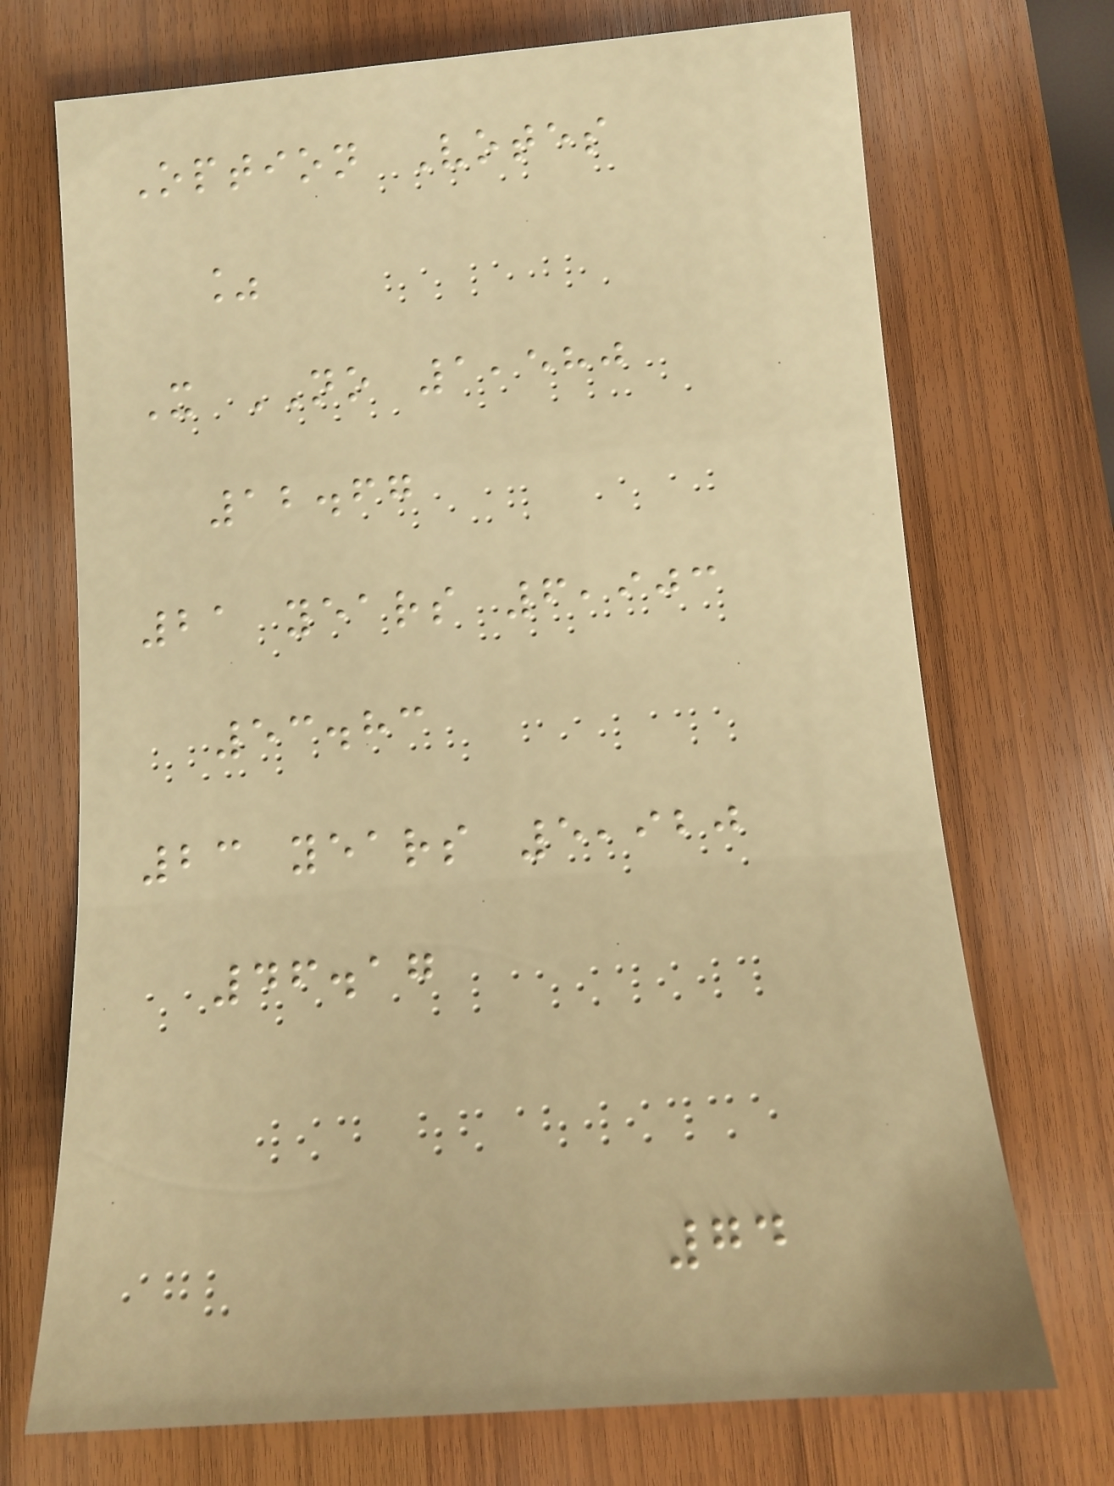Option Votes
%
X NO 1,580
12.67
21 years 6,903
53.83
23 years 5,920
46.17
74
